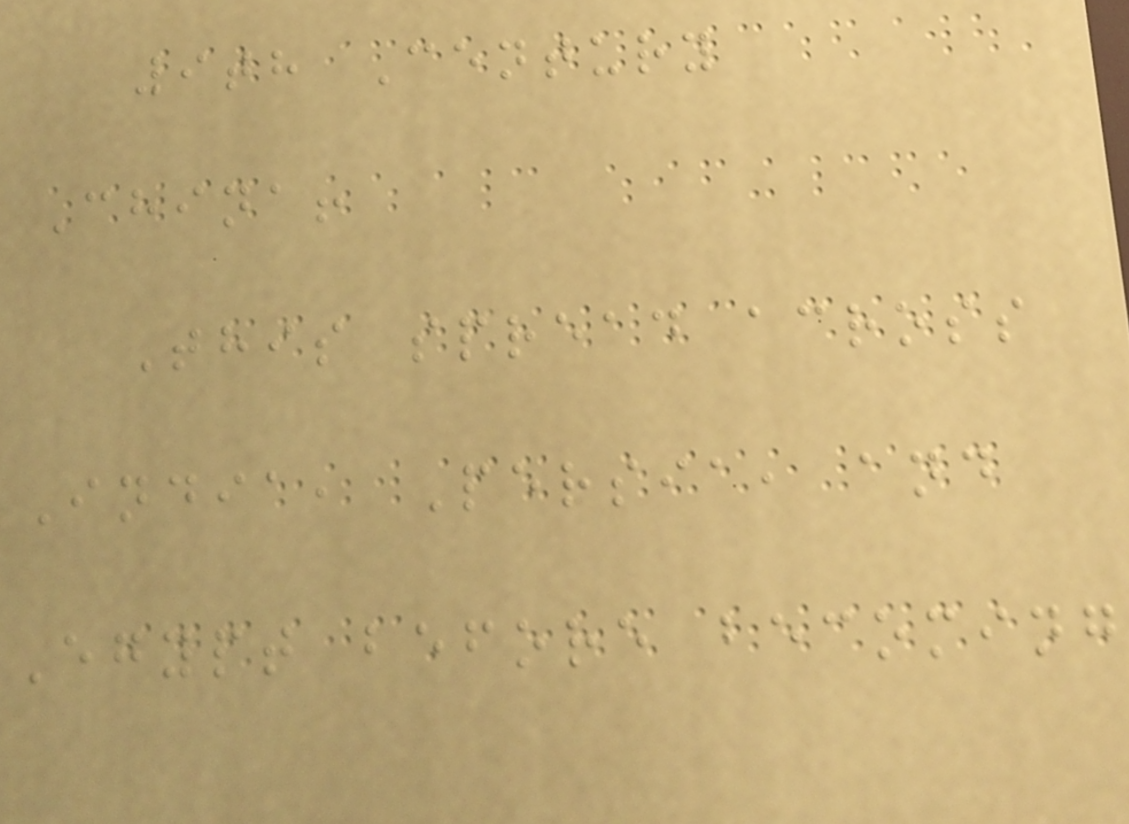9th Century
China!
This spread across
India, Persia, and
Egypt before becoming
